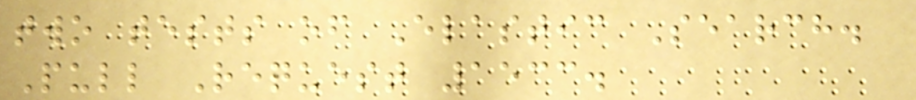two tests of Elastic Search.
Pull Request 1533.
